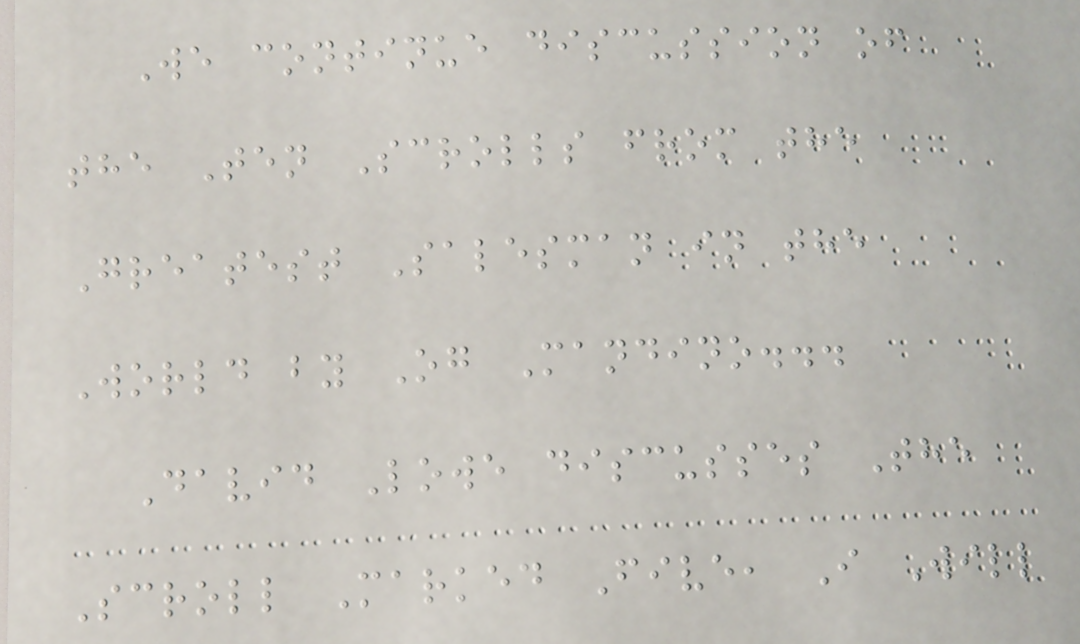We continue discussion of
the Ten Scrolls from the
Greatest Salesman in the
World by Og Mandino...
David Lowe discusses The
Scroll Marked Five, I Will
